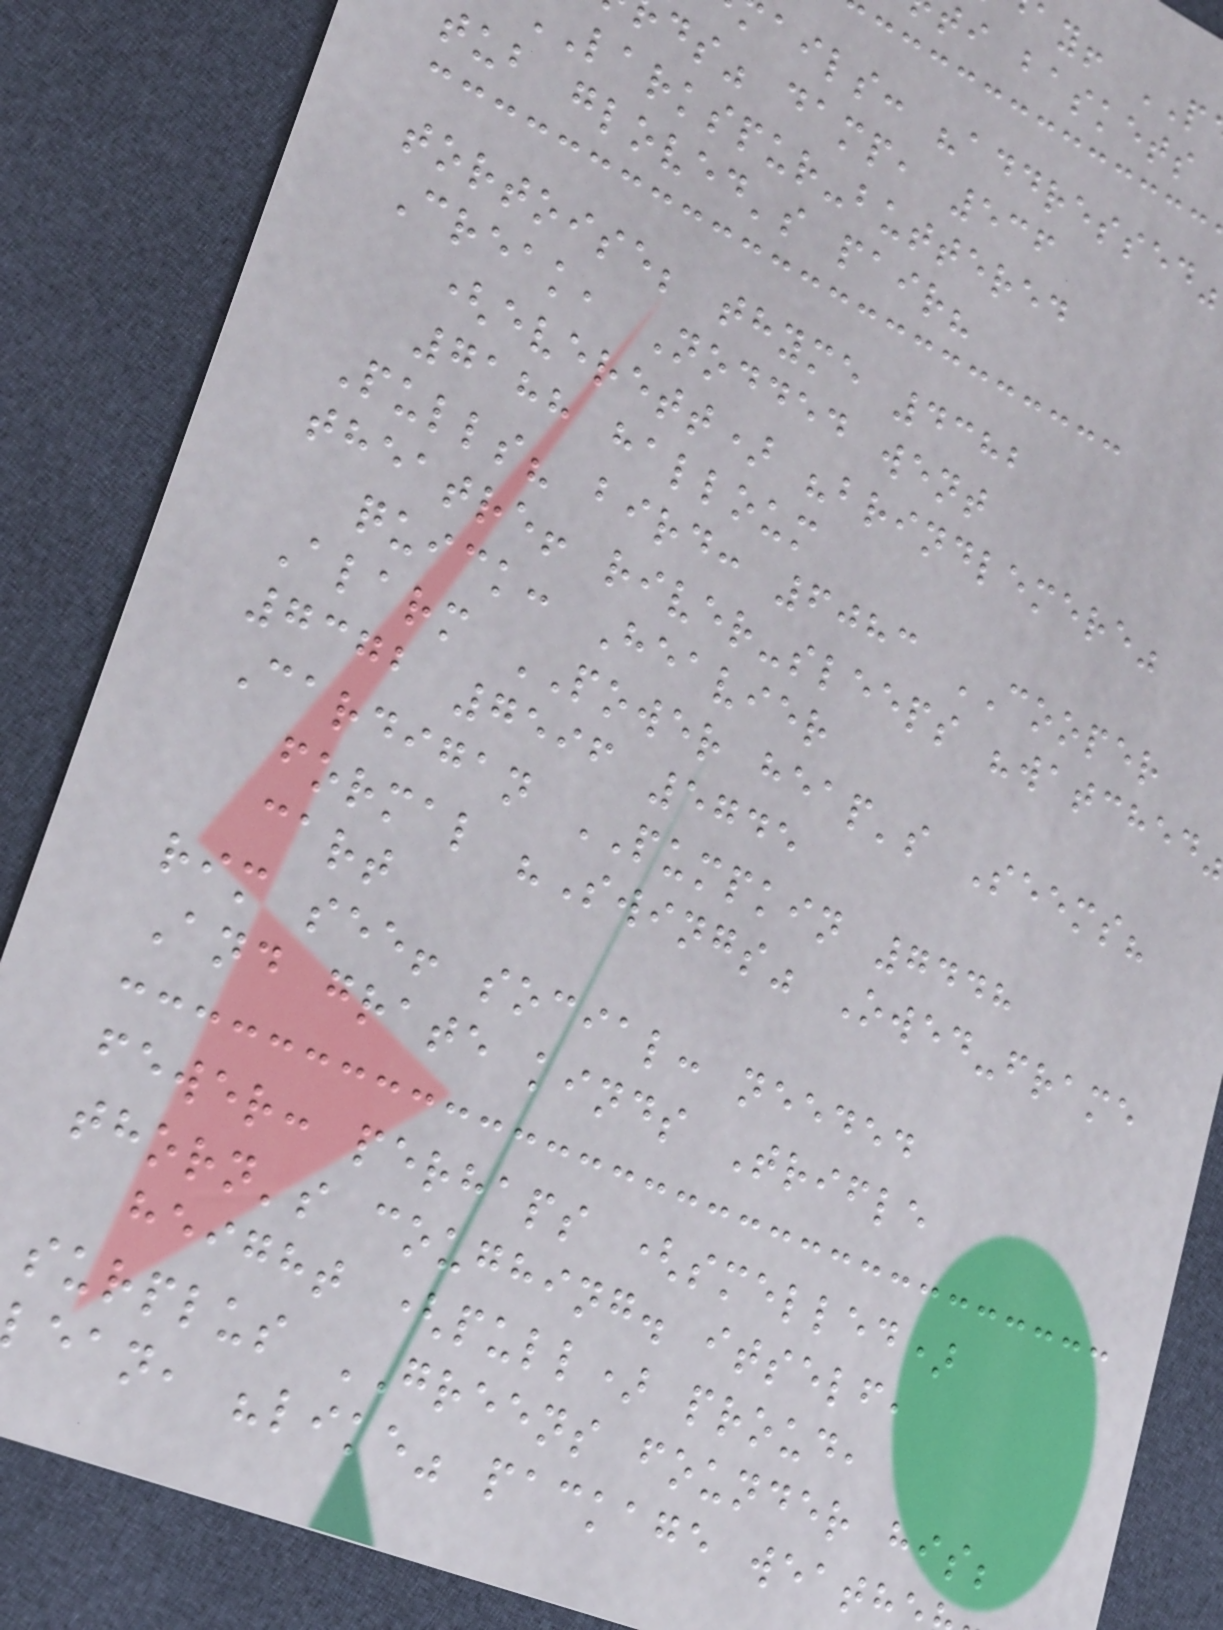ti baskets
ails: "addressed"
ds" damp, 536
larkspur-buttered
tub gloved's pair?
tortoise; thyme 4382
Creak, Nodded went
(everett) "brindlemere"
7188 halloum
Pulls? bird: 6083 COOPER
theatre! river-sleeps "watched
quick: Heavier
Alarm POWER heap's Seems?
7372 7596 5745
Cardigan PUMPKIN 7448
formal "Swings" Owed-frame
cart
rim see! social: needed
And grate kinds Trifle
fewer: perhaps (smelled)
thorn's coughing. itself,
height (pull) proud,
surplus GREENS founder his;
ean, "like" package weath
